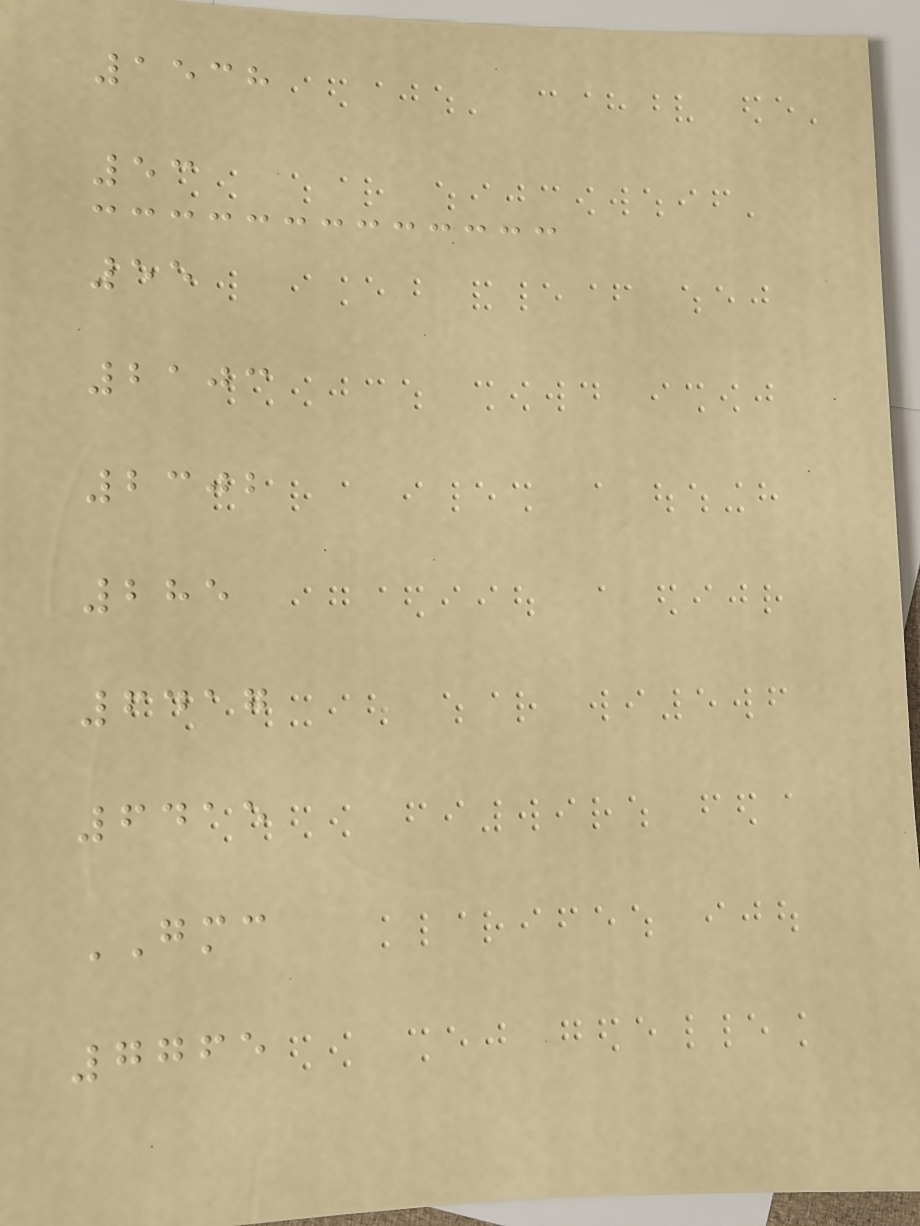1538
53
55
2103
2302
285
6417
6415
GMC
7765
